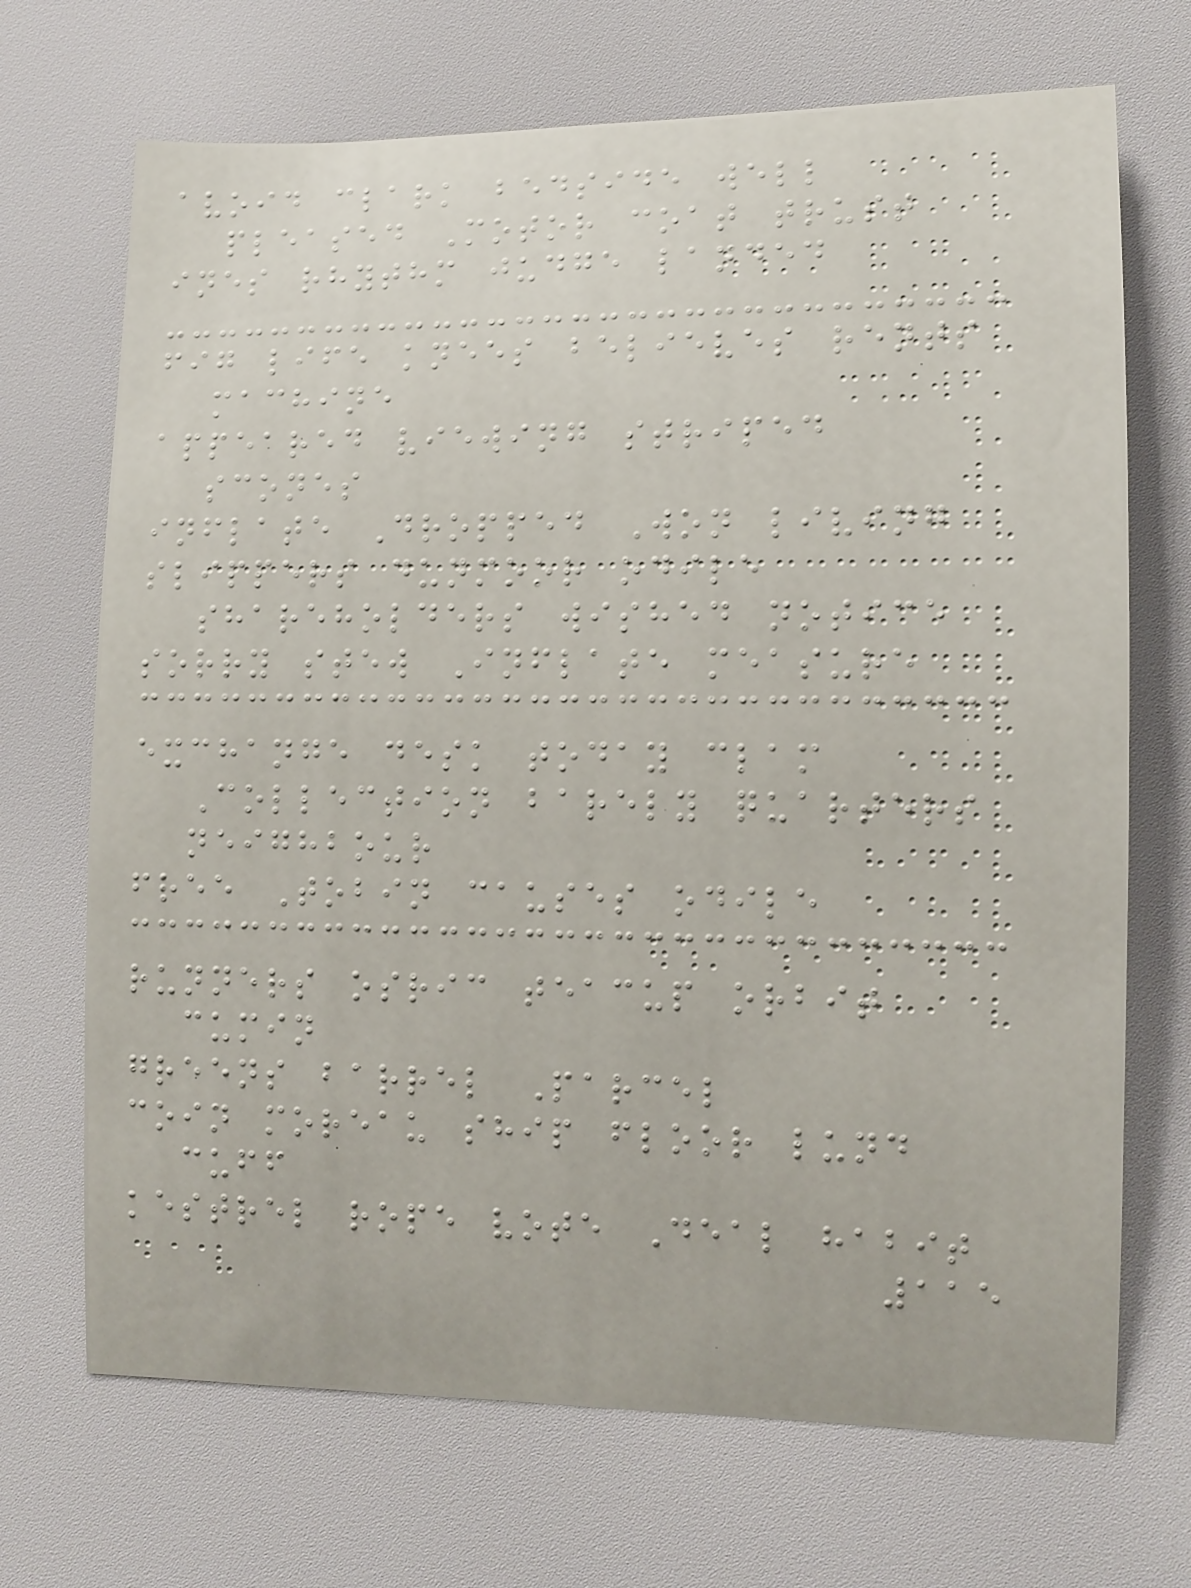avoid clark bedside well
pleased Motor coat trust
ines rhythm judge landed
fig life knees believes rents
machine
appeared viewing striped
scones
inflate Dropped Won living
slippers dunmoor odile
shareholders wished notice
sorry stew Inflate measure
exchange desk today clam
Collection barely quarters
neighbour
free Tobin causes odile
runners osric teacup orbit
cumin
greens barrel Parcel
coin moreau ship floor lund
cuff
kestrel rope vote Deal habit
115
